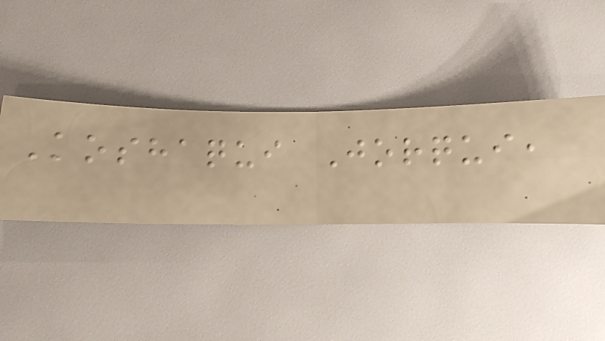Koshaqui Jorqui,
